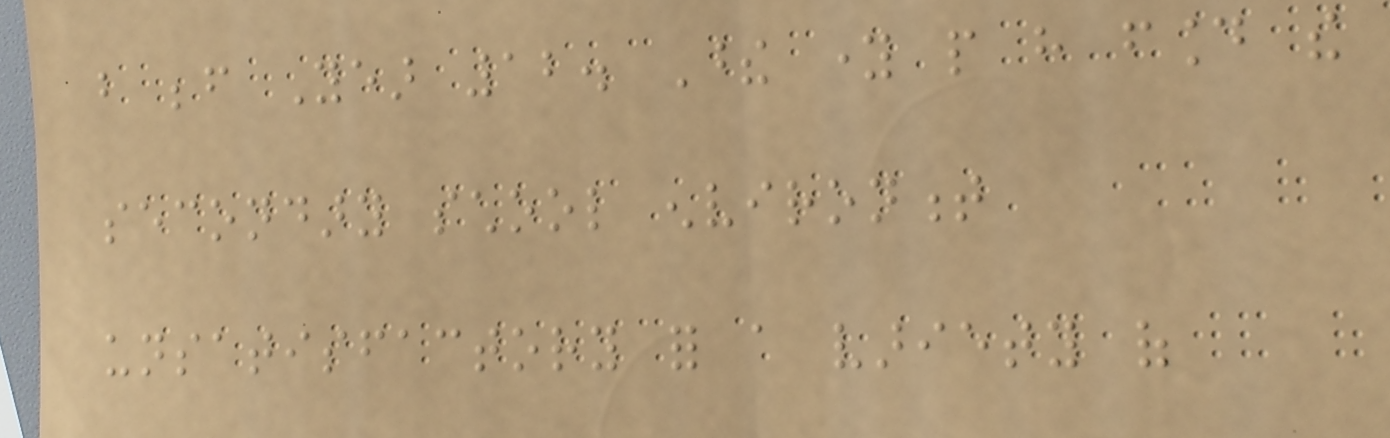but before Year 12. These young people have found the
secondary school environment
unsatisfactory for a variety of
